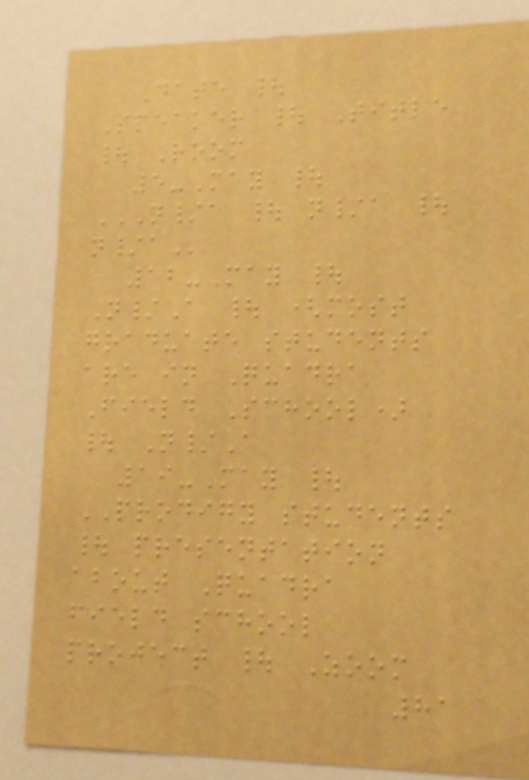Date |
Speaker | Title
| Room
5-May |
N/A | N/A |
N/A
12-May |
N/A | (most
graduate students
are in Quadra
Field School)
| N/A
19-May |
PRODIGY students
| presentation
about Quadra
field school
project | Zoom
81
